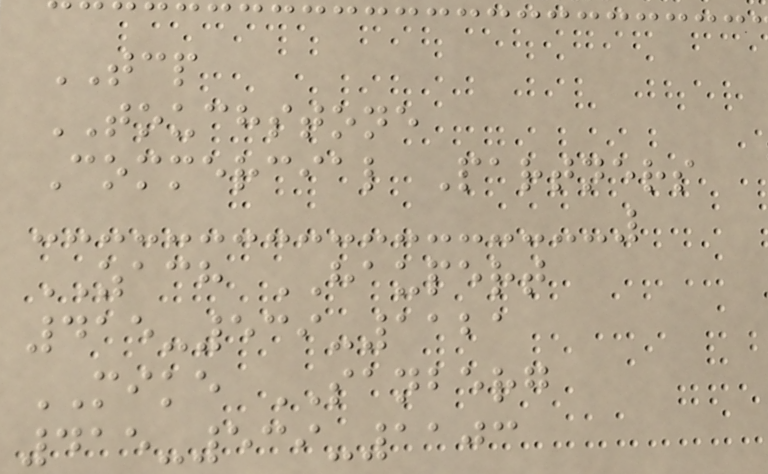TCP
TOUCHSTONE
Commercial Partners
ZACH HAUPERT
415-539-1121
MIKE SANBERG
415-539-1103
